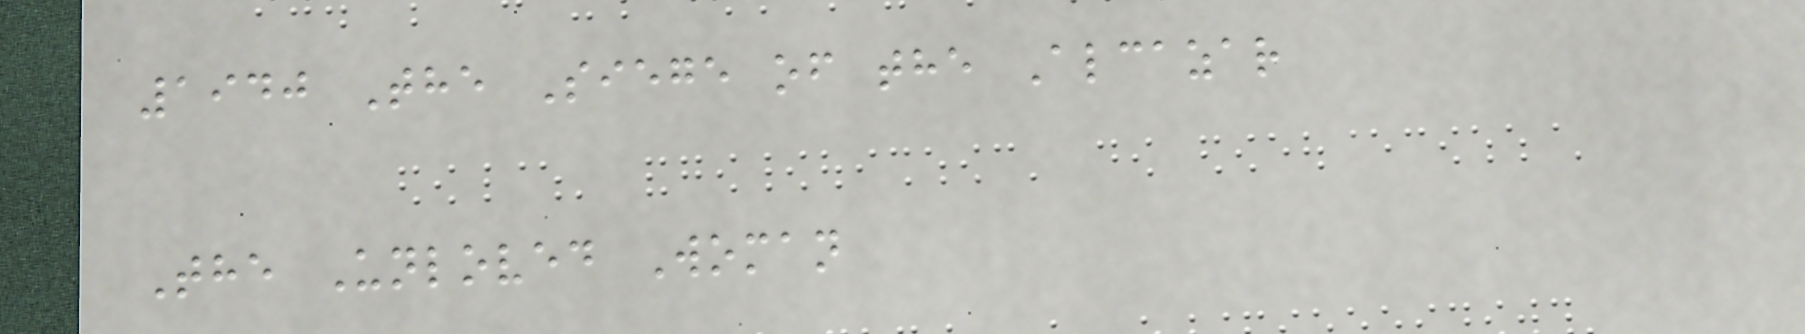1940 The Siege of the Alcazar
The Unloved Woman
